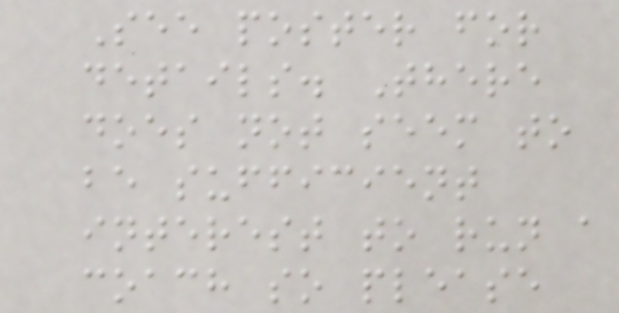See poster for
details. There
does not seem to
be sufficient
interest to run a
coach so please
